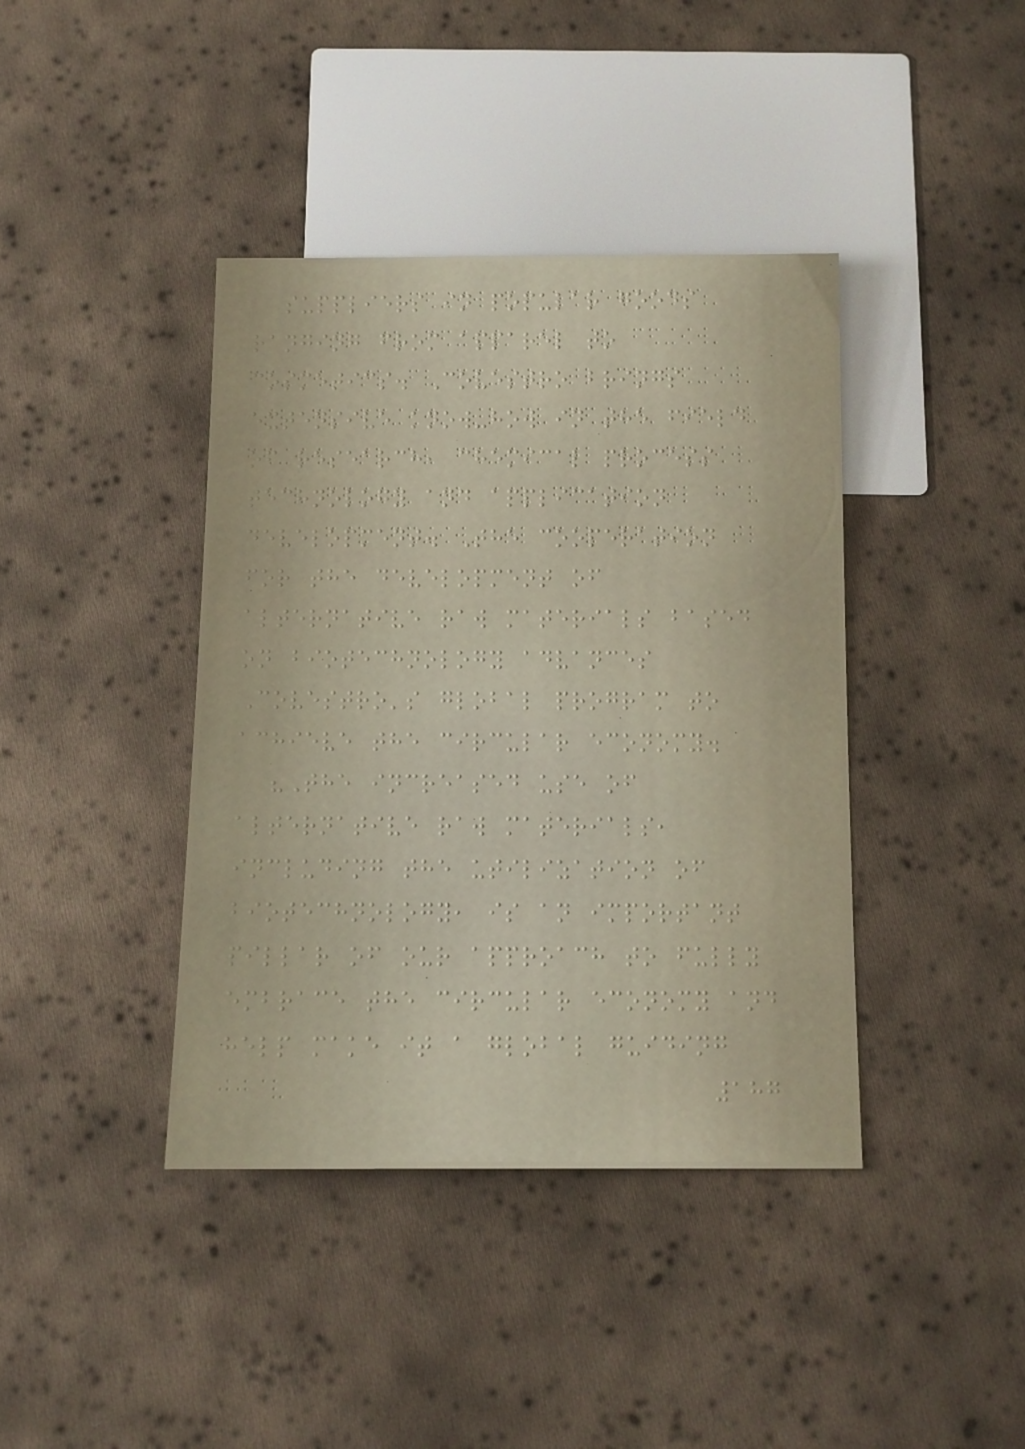suppliers in popular goods
ranging from apparel to
cosmetics. Covestro brings
extensive know-how in the field
of research, chemical process
technology and application
development. The cooperation
for the development of
alternative raw materials based
on biotechnology advances
Covestro's global program to
achieve the circular economy.
"The increased use of
alternative raw materials,
including the utilization of
biotechnology, is an important
pillar of our approach to fully
embrace the circular economy and
help make it a global guiding
187
